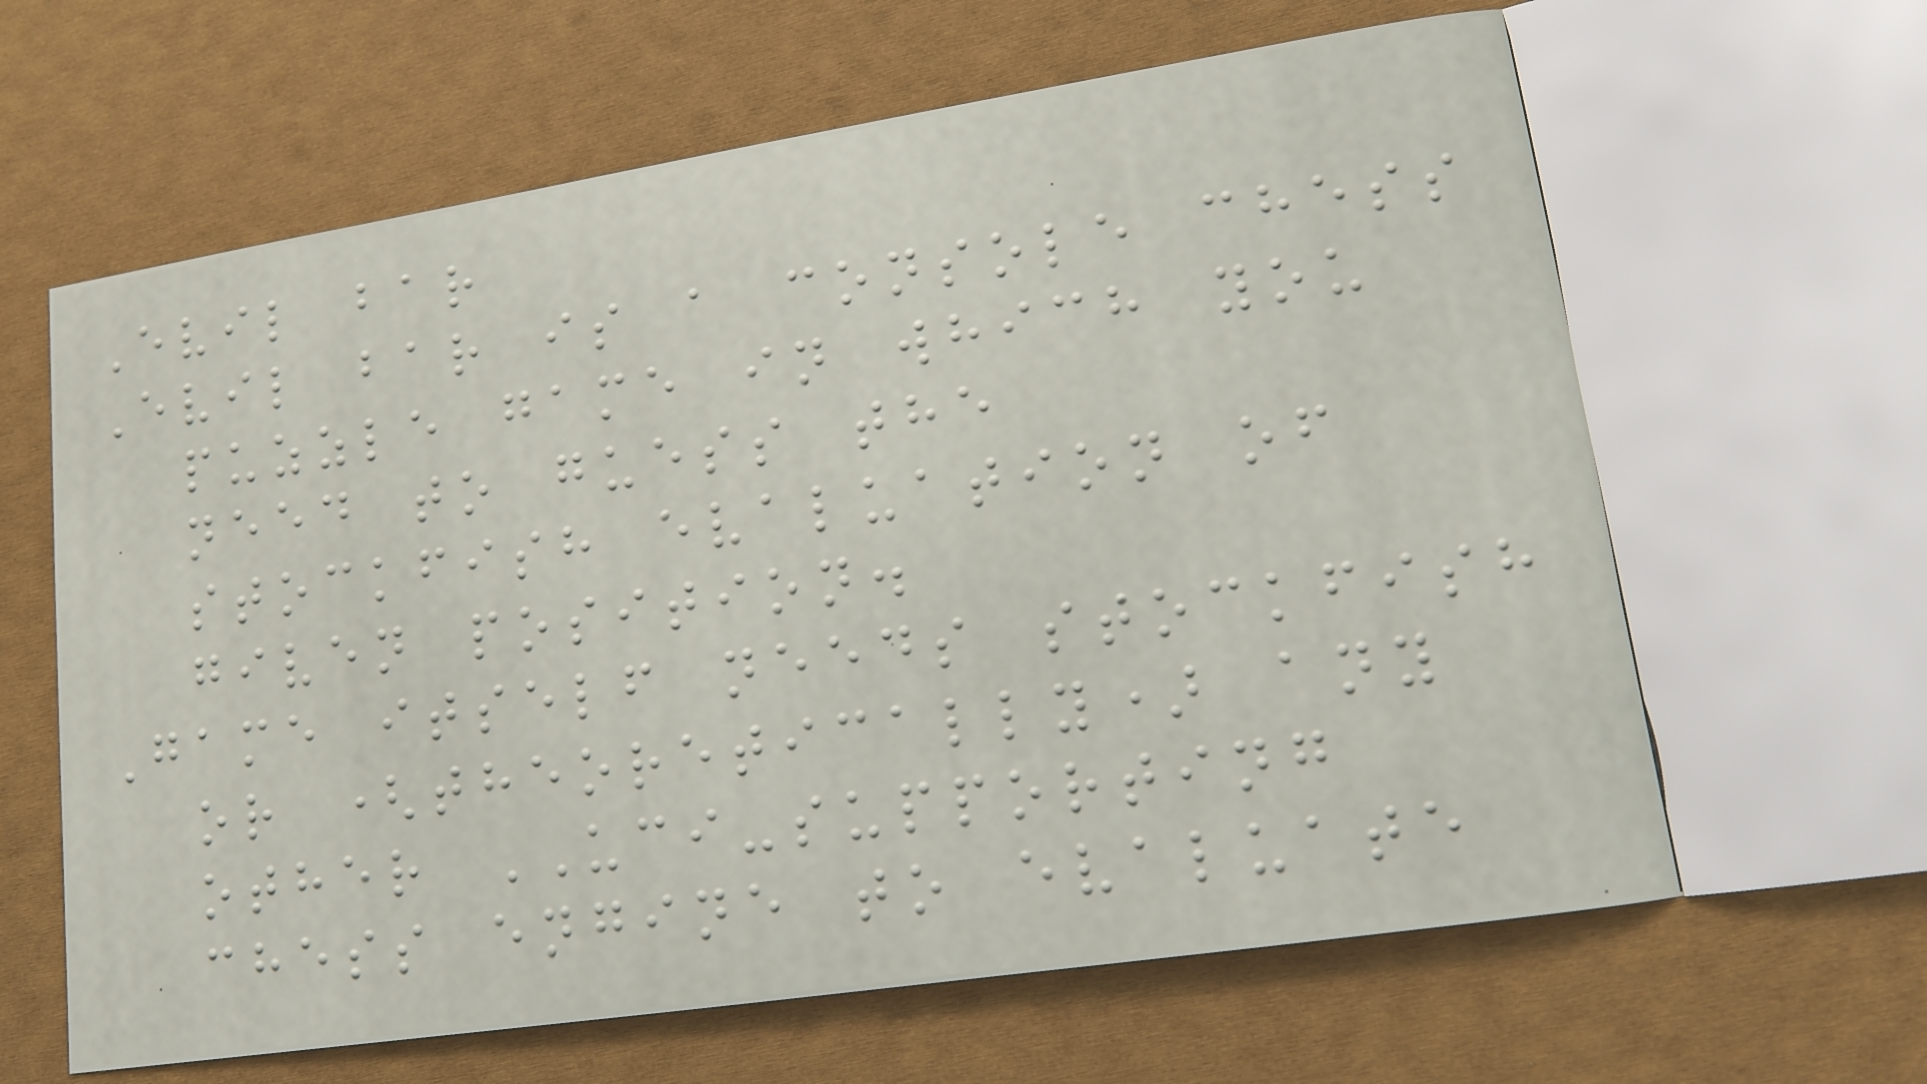Evil bar
Evil bar is a console chess
puzzle game in which you
need to guess the
stockfish evaluation of
given position.
Game itself needs stockfish
or (theoretically) any
other UCI-supporting
chess engine to evaluate
